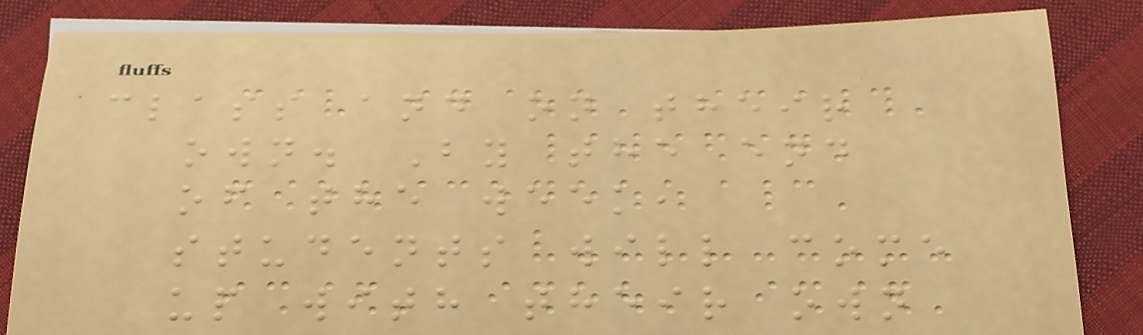class and on their
own. By the end
of the week,
students will come
up with their own
